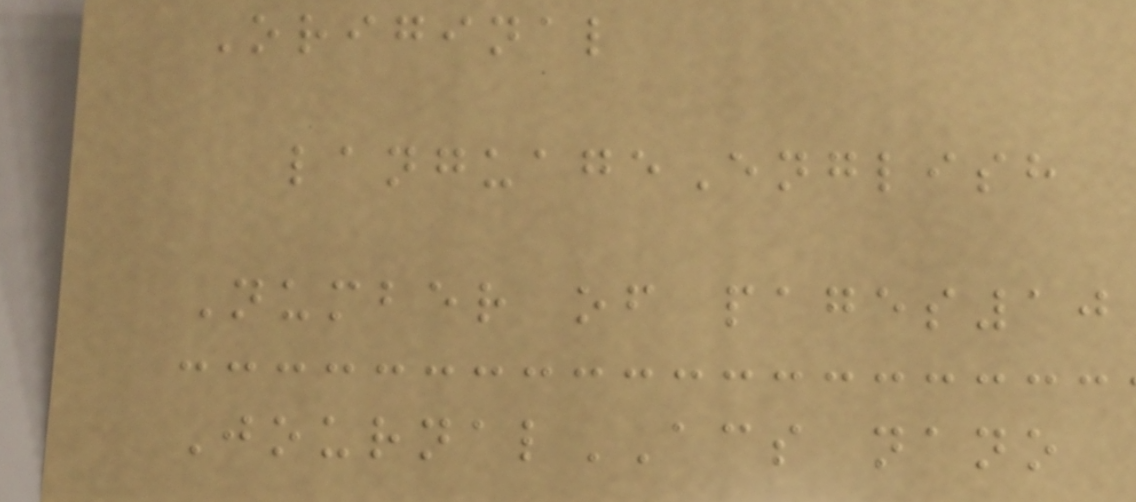Original
languageEnglish
Number of pages10
JournalACS nano
